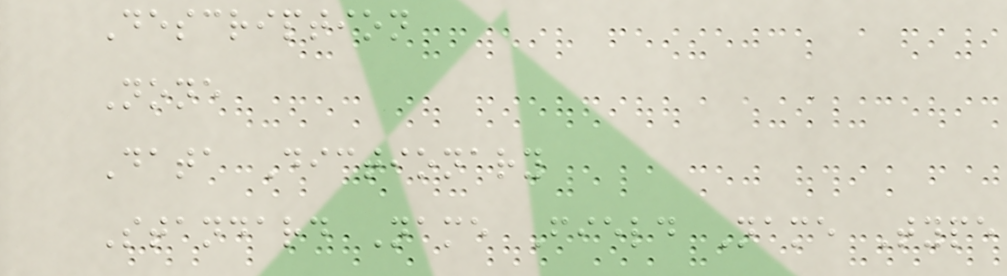Description
None
Data Dictionary
Standard Name Field Name Type
